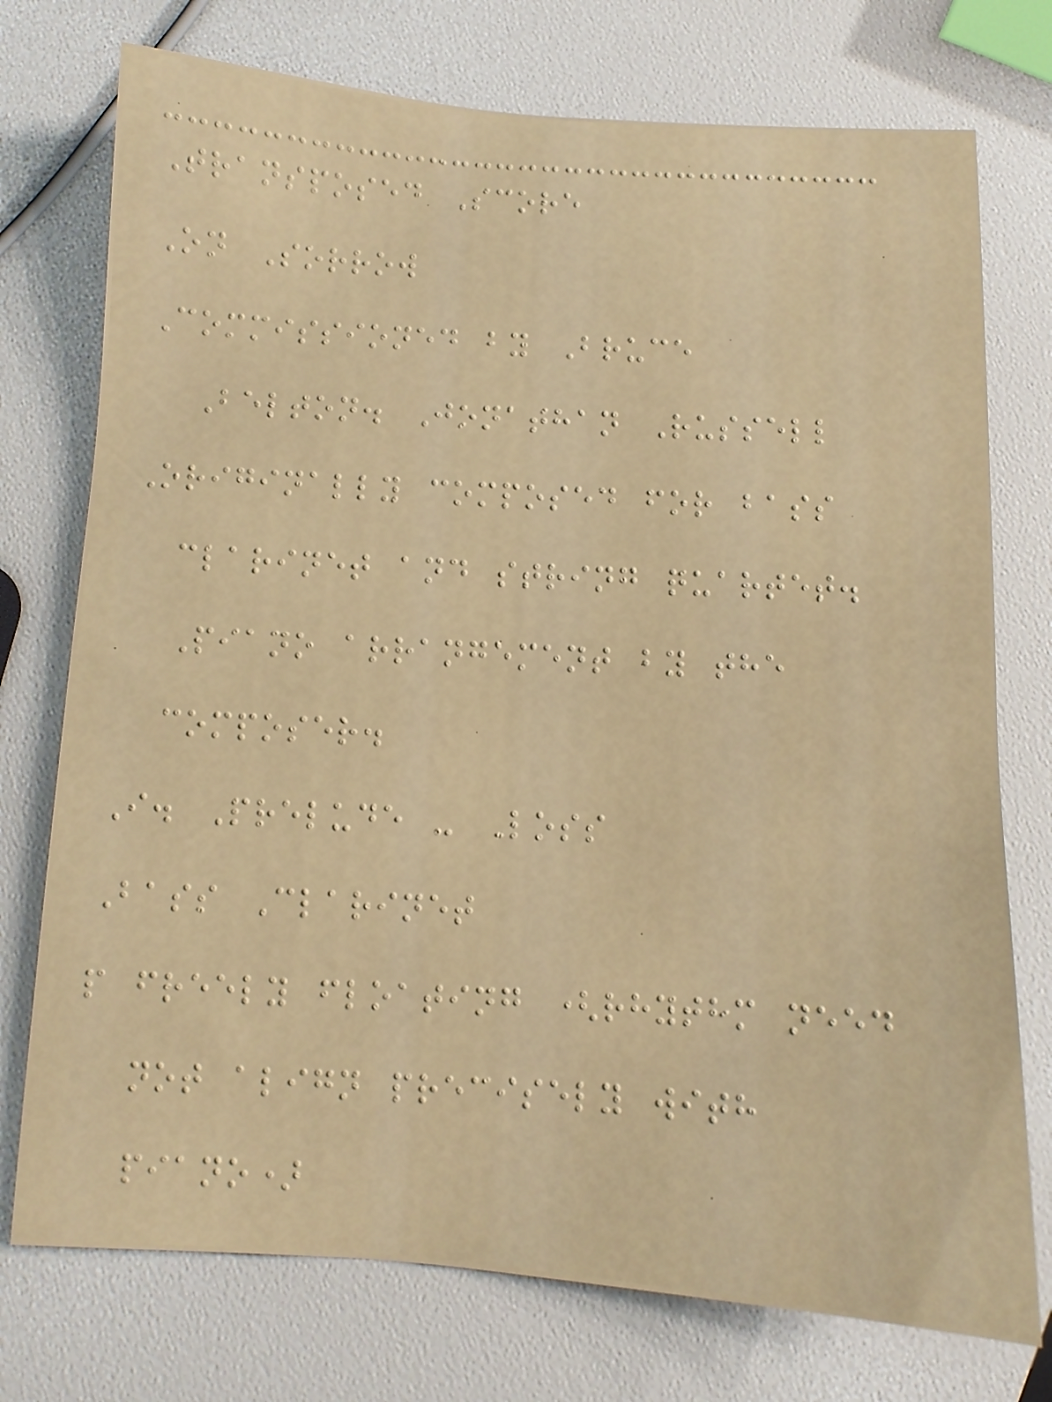Transposed Score
On Sorrow
Commissioned by Bruce
Belton. Jonathan Russell
Originally composed for bass
clarinet and string quartet.
Piano arrangement by the
composer.
I. Prelude - Loss
Bass Clarinet
p freely floating (rhythm need
not align precisely with
piano)
